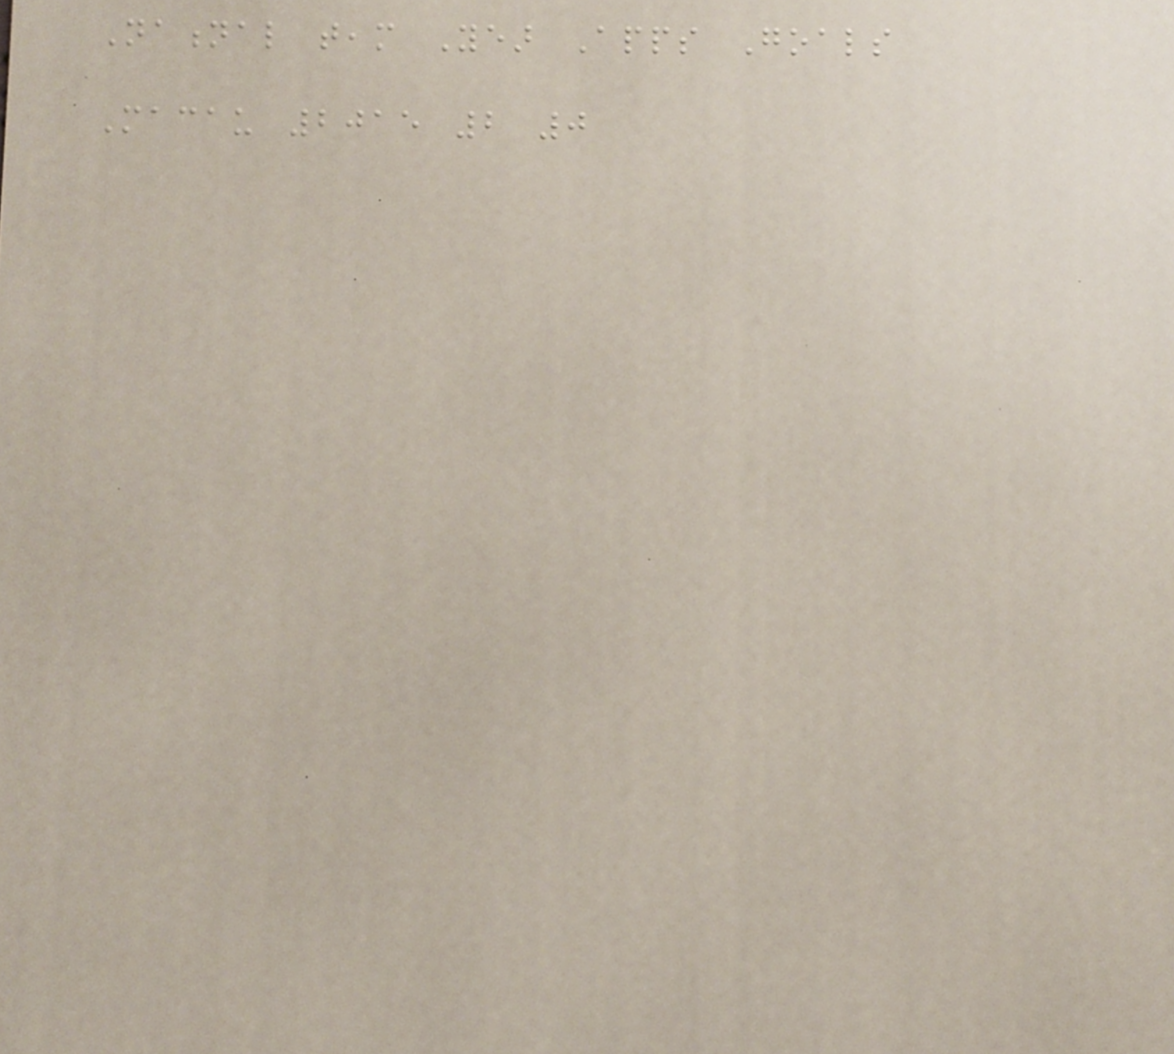National team Year Apps Goals
Macau 2015 2 0
